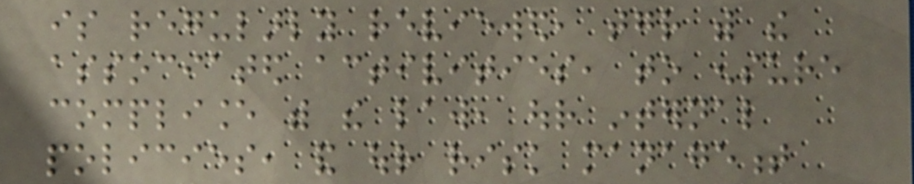is regularly reviewed, together with the
associated activities, to ensure
compliance with the law, our internal
policies, and our risk management
